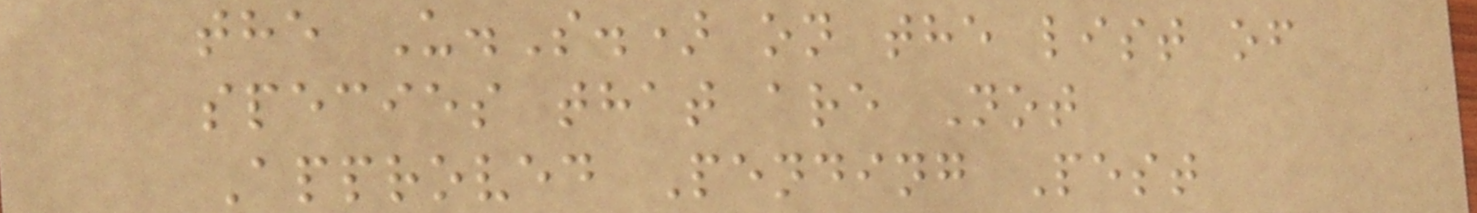the U.S.) on the list of
species that are Not
Approved Pending Pest
